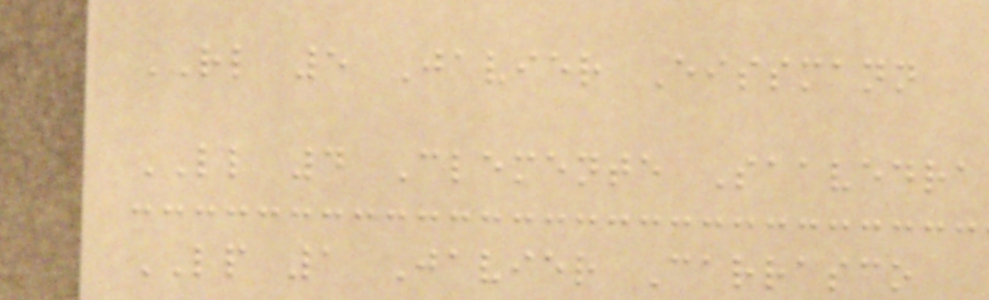RL 5 Javier Eissmann
LL 4 Clemente Saavedra
LP 1 Javier Carrasco
